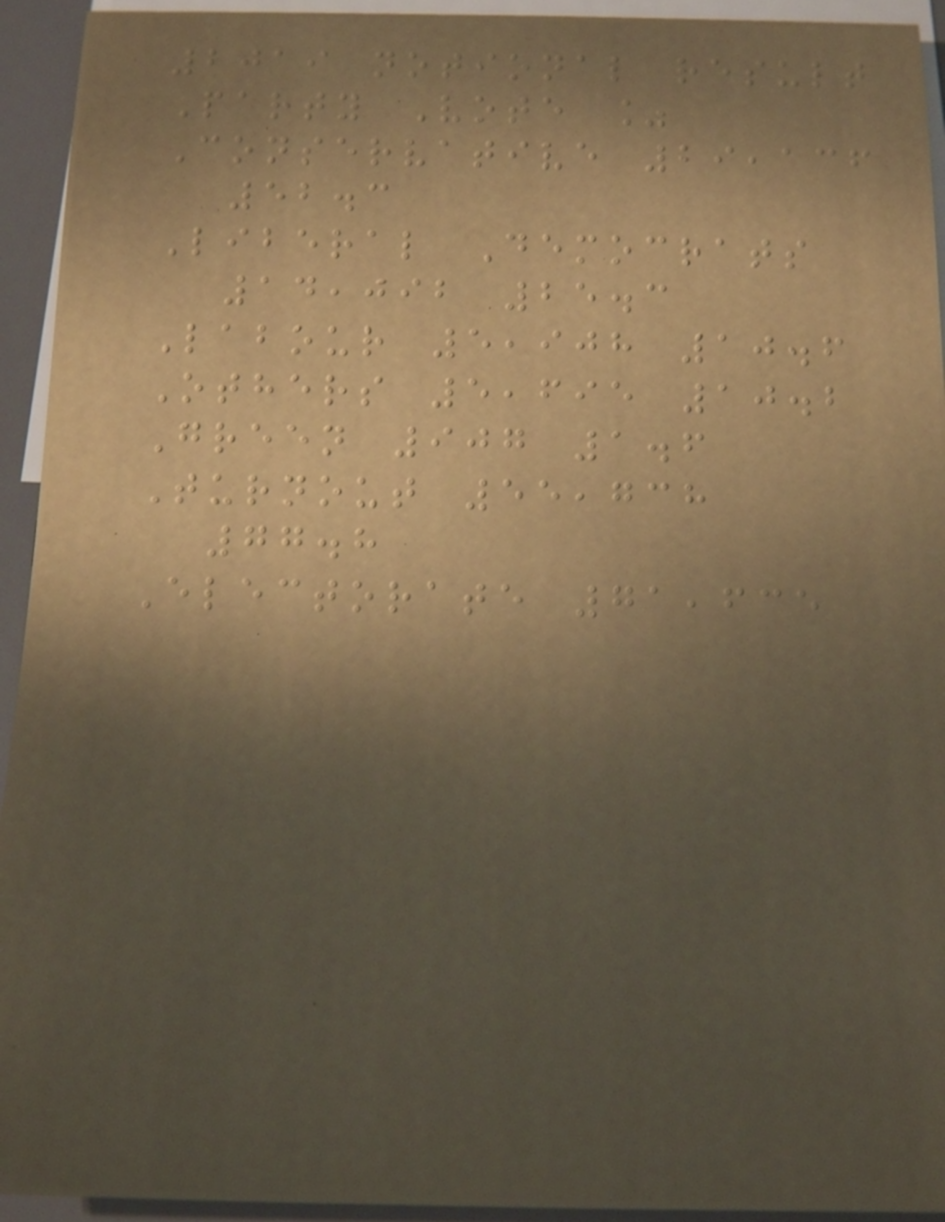2019 notional result
Party Vote %
Conservative 29,136
52.3
Liberal Democrats
14,092 25.3
Labour 5,908 10.6
Others 5,695 10.2
Green 907 1.6
Turnout 55,738
77.8
Electorate 71,635
